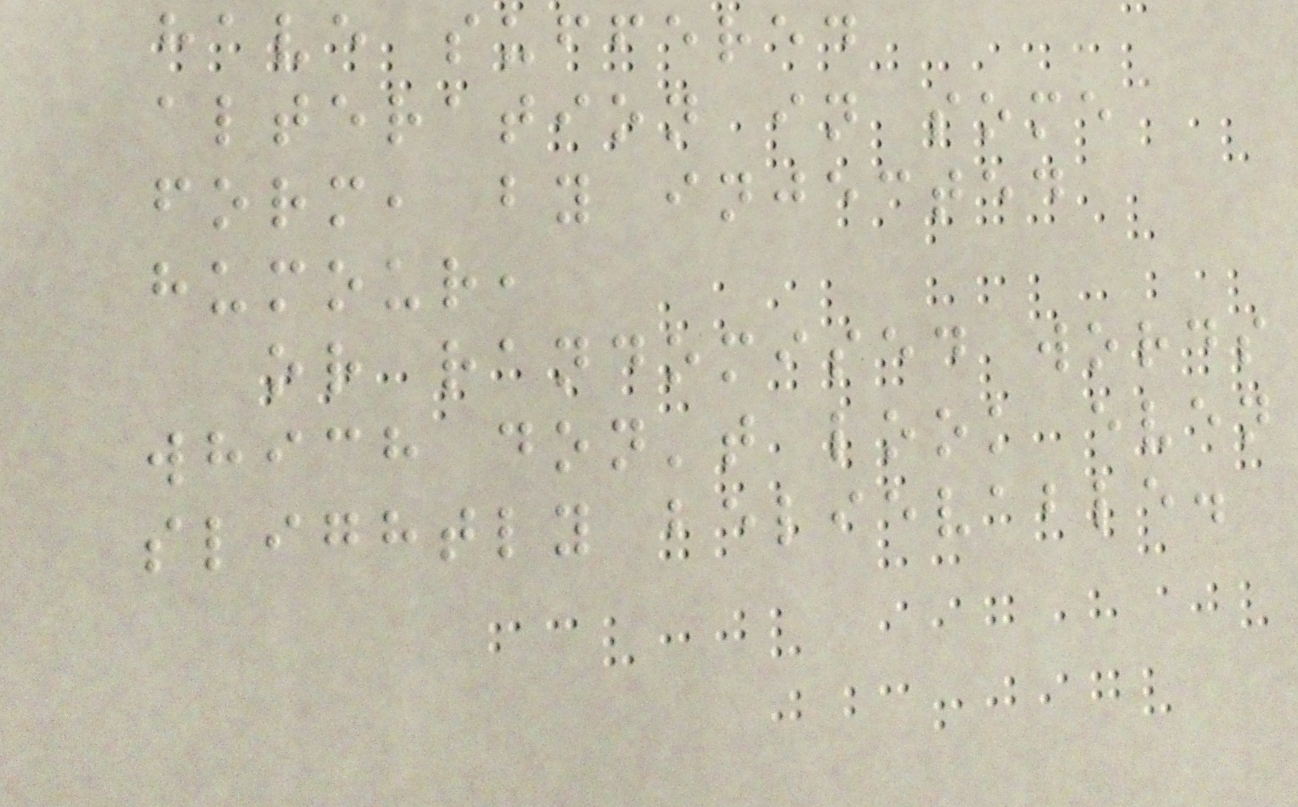have suffered
alteration in some
form, by injected
humour,
or randomised words
which don't look even
slightly believable.
